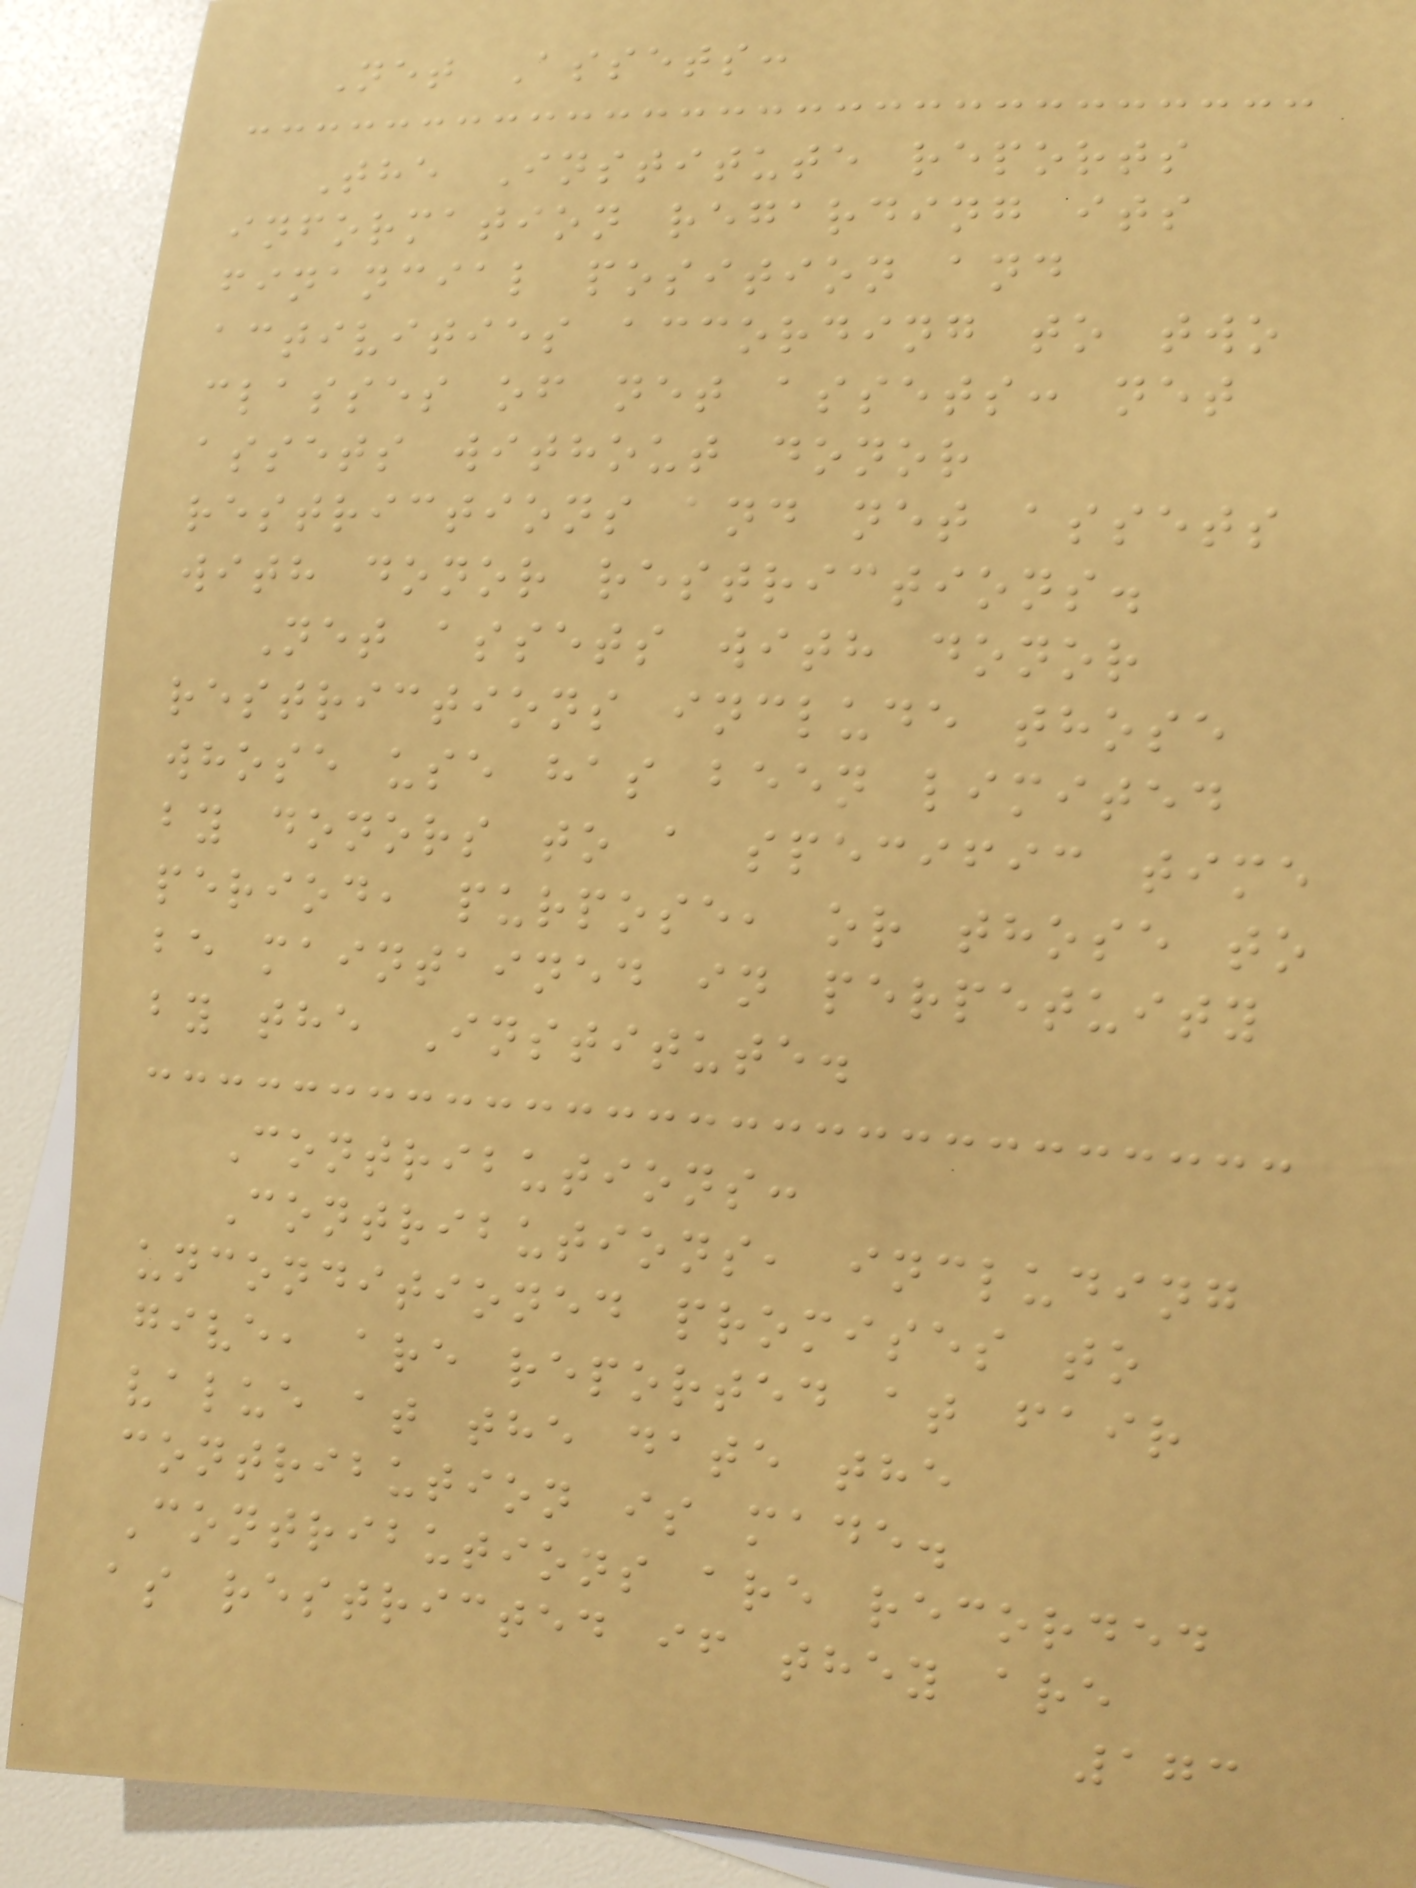Net Assets:
The Institute reports
information regarding its
financial position and
activities according to two
classes of net assets: net
assets without donor
restrictions and net assets
with donor restrictions.
Net assets with donor
restrictions include those
whose use has been limited
by donors to a specific time
period, purpose, or those to
be maintained in perpetuity
by the Institute.
Contributions:
Contributions, including
unconditioned promises to
give, are reported at fair
value at the date the
contribution is made.
Contributions are recorded
as restricted if they are
173
